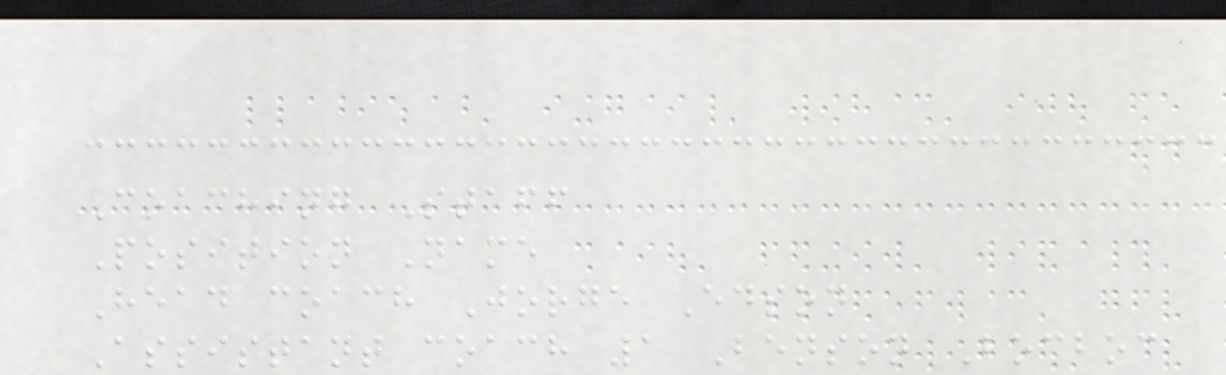Coaching Staff
Position Name
Head coach Jorge Edson
Assistant coach 1 Benson Bocboc
